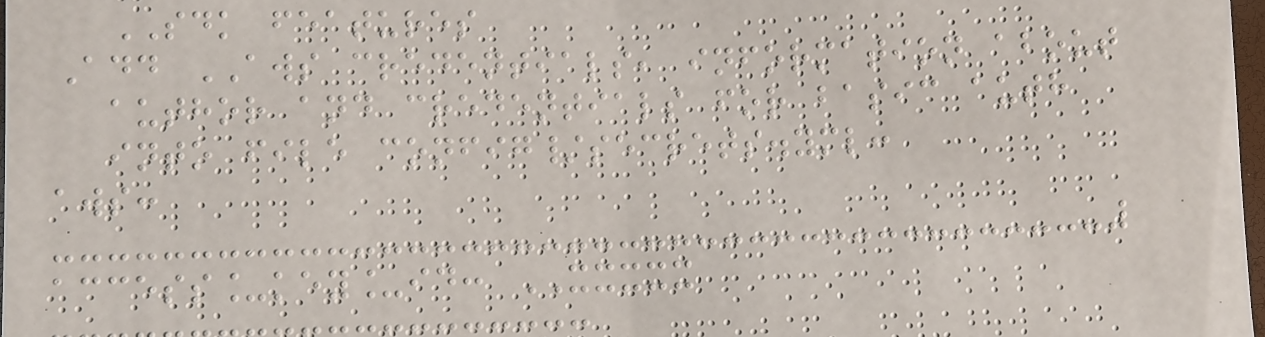SDK features
Add AWS credentials, information about
author and credentials for basic auth
into file config/secrets.yml:
aws:
access_key_id: XXXXX
